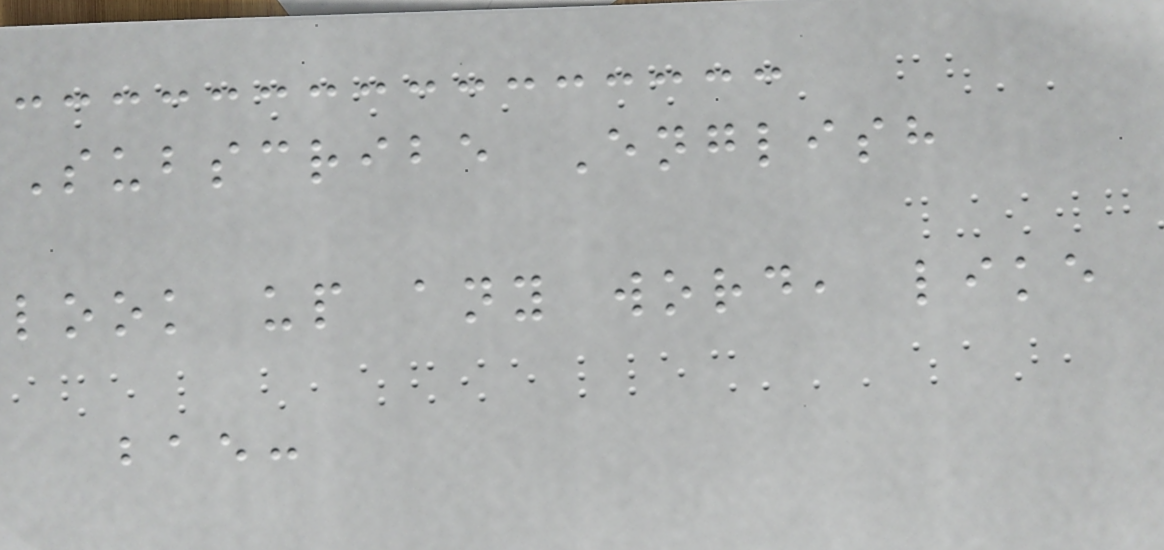Subscribe English
look up any word, like
bae:
